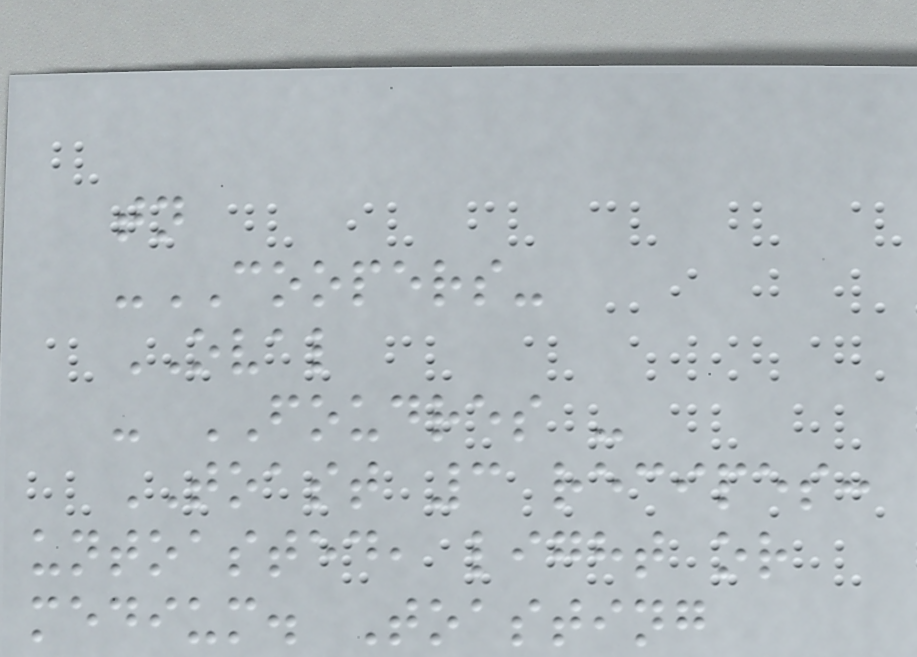tn
-COOPERS-
OVAL
- FOUDRES -
TOAST 3 recipes:
untoasted, light or
medium. Toasting
